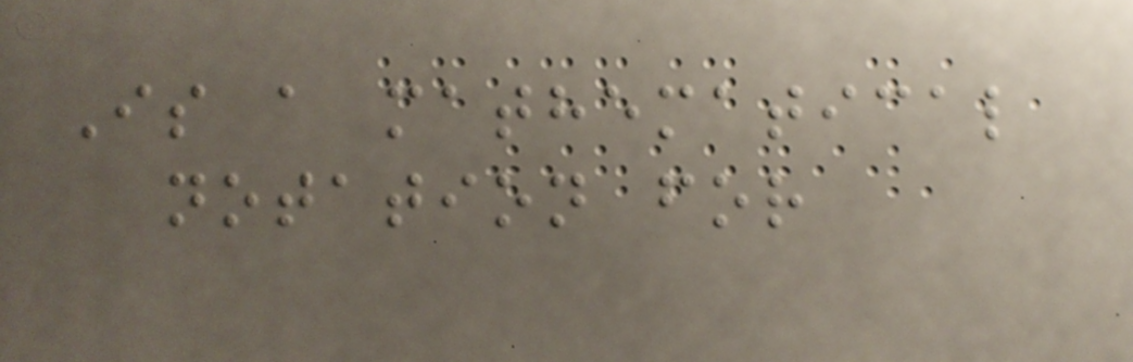Is a mathematical
notation for
